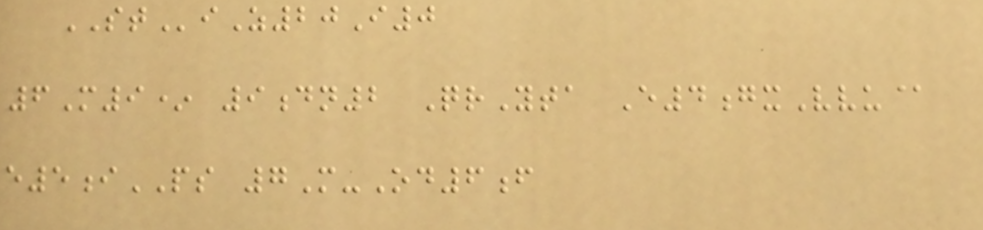STiZ20I0
6M9* 9dn2 QrYta E4gxVvu@
e5iPS 7M-Od6f
